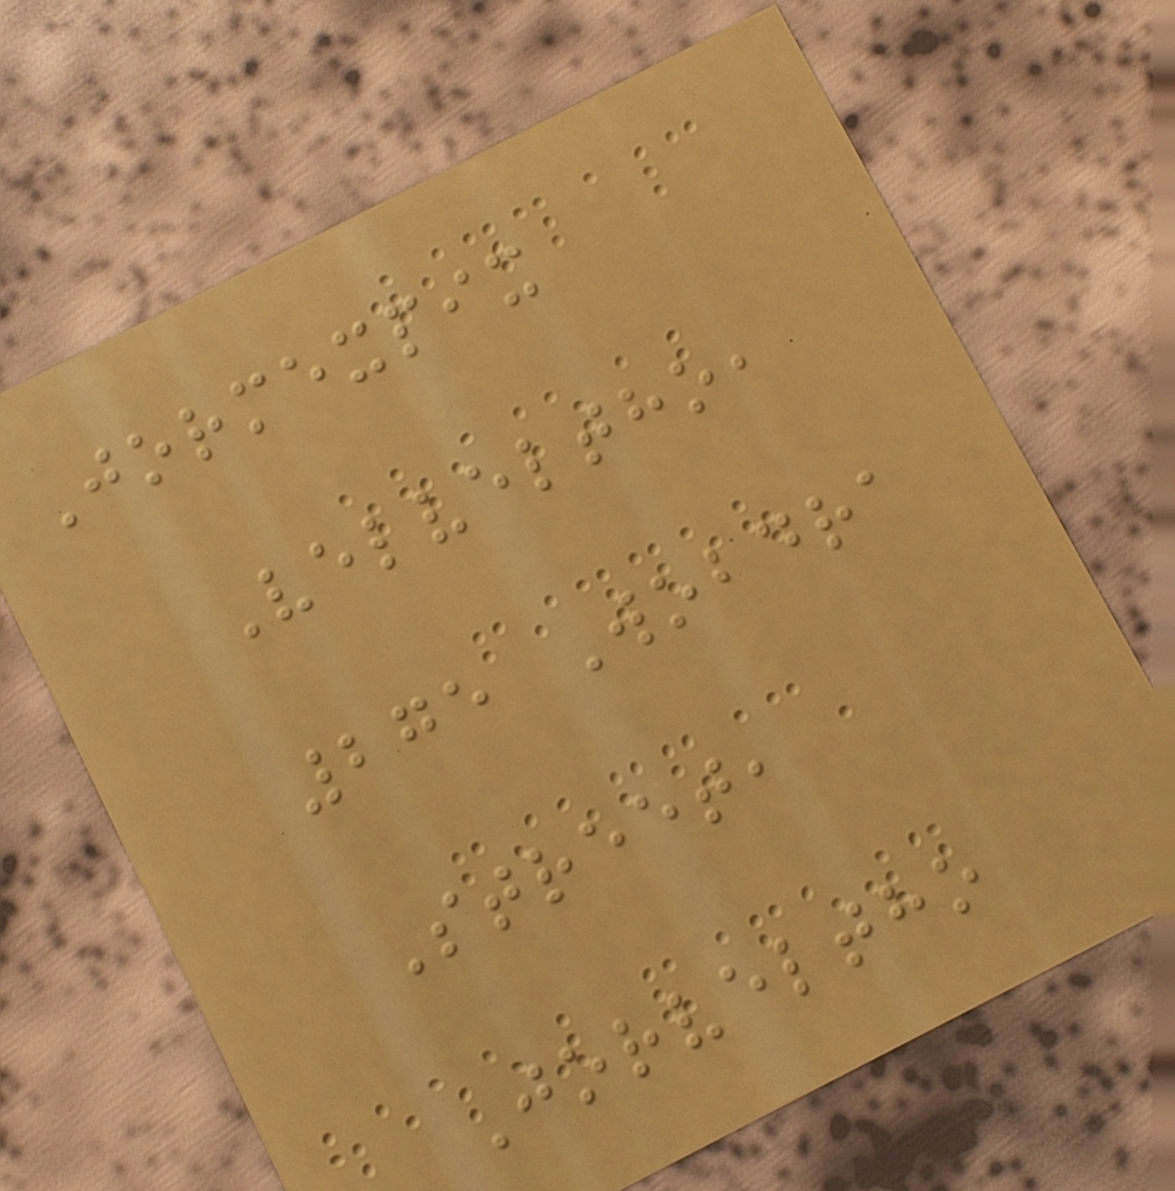Jormexpix
Velveltho,
275 Wobdra
Street,
Jorveltho
